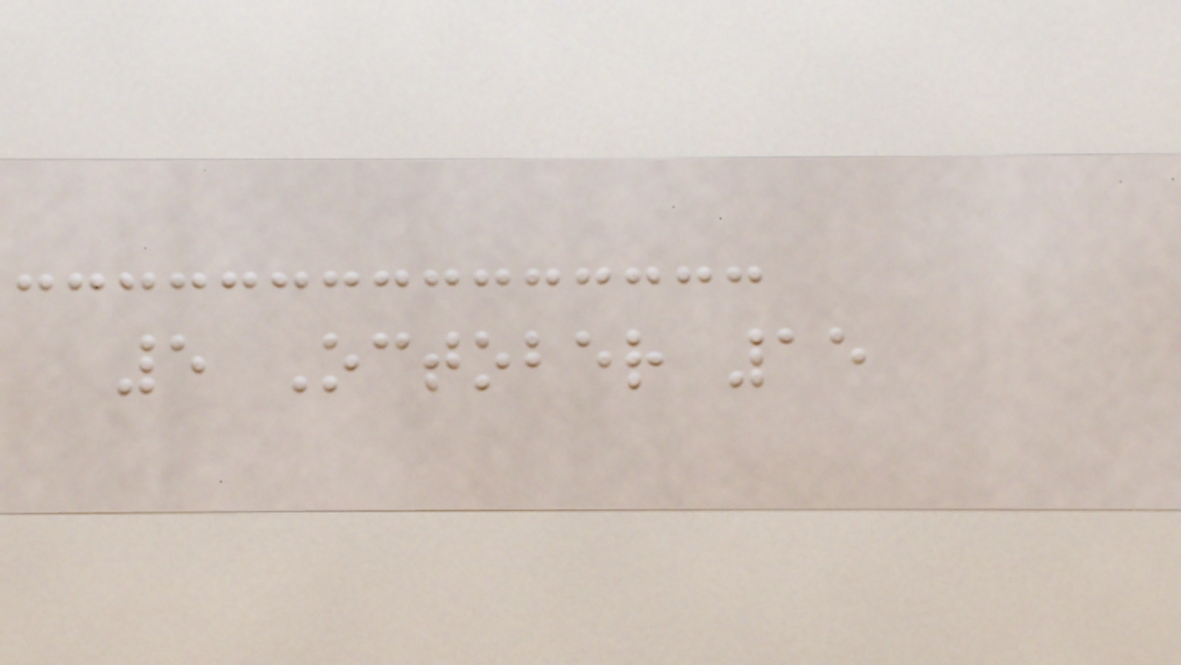5 October 15
